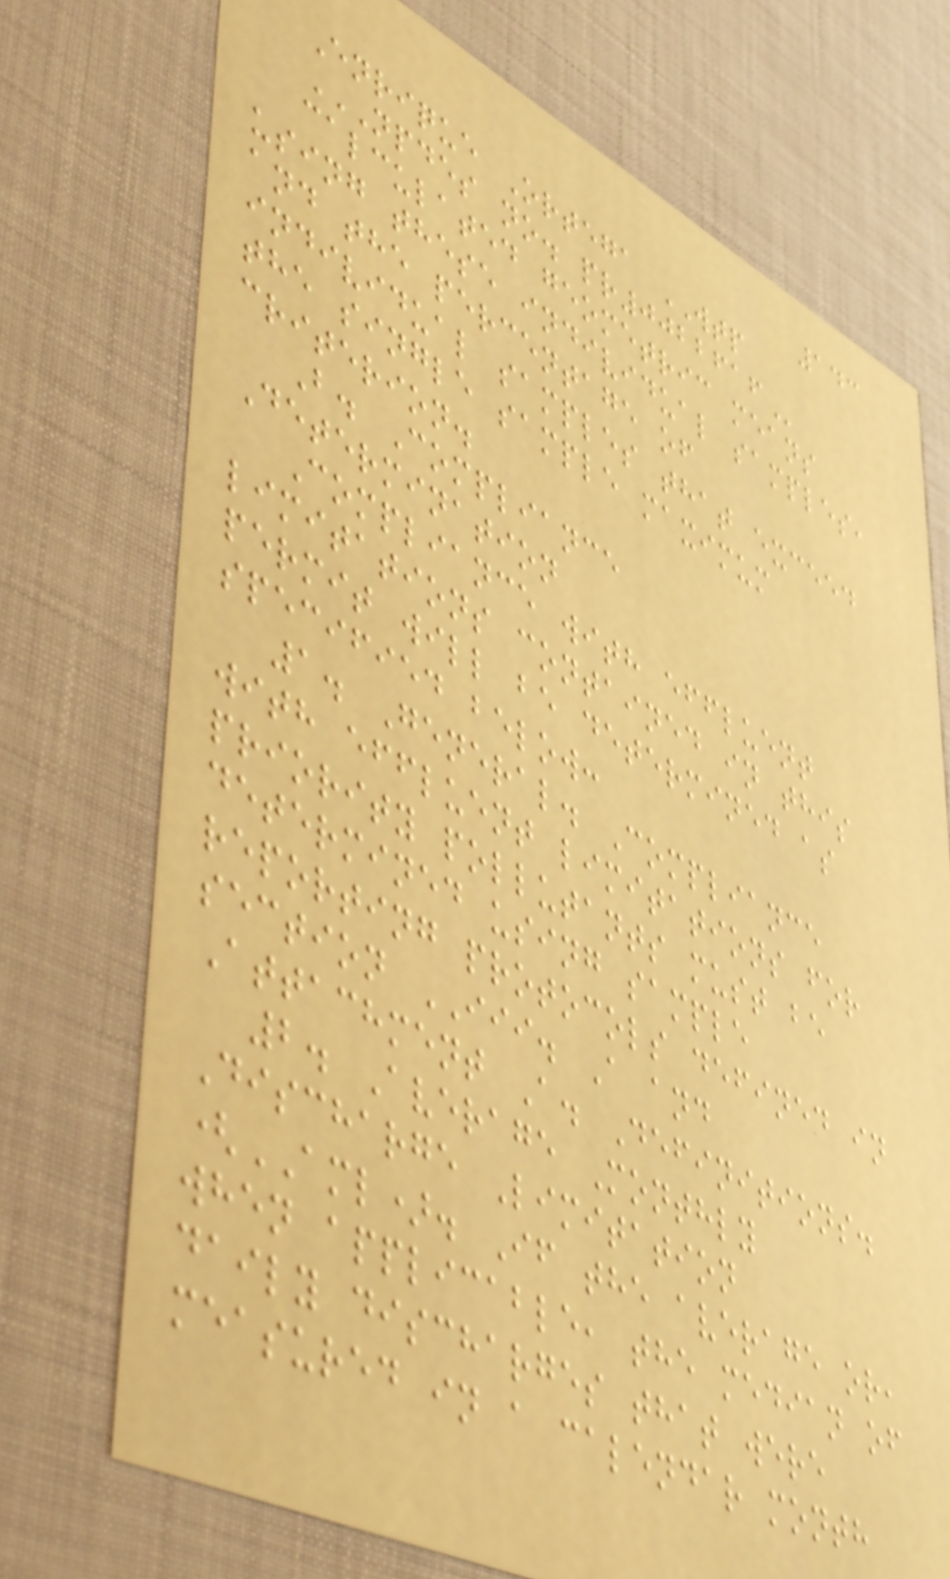143
Enrique Ortega WTP
NPDES NO. PR0022616
calculated geometric means
using these individual samples,
and the percentage of
individual samples that exceed
the single sample maximum
criterion.
B. Compliance
Determination
Compliance with effluent
limitations contained in this
permit will be determined as
specified below:
1. General. Compliance
with effluent limitations for
priority pollutants must be
determined using sample
reporting protocols defined in
section III. A and
Attachment A. Definitions.
2. Average Monthly
Discharge Limitation
(AML). If the average or,
when applicable, the median of
daily discharges that were
measured in a calendar month
